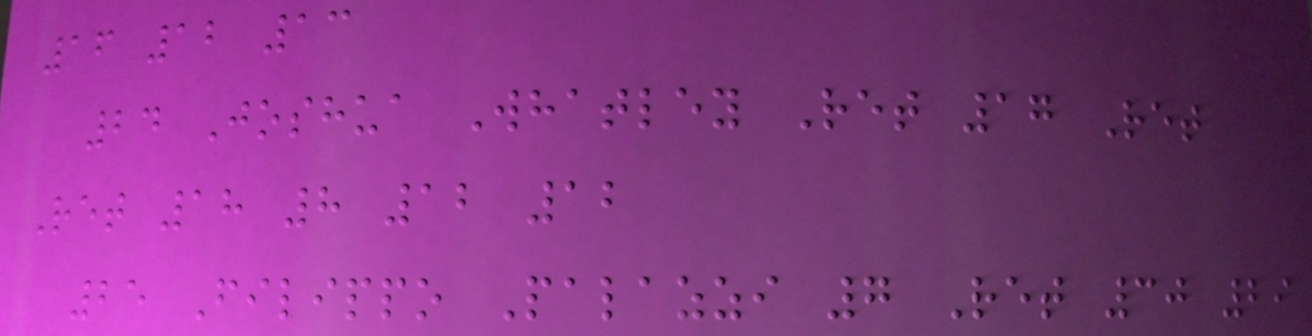16 12 13
24 Joshua Whatley Ret 17 Ret
Ret 18 8 12 12
25 Filippo Palazzi 7 Ret 30 29
